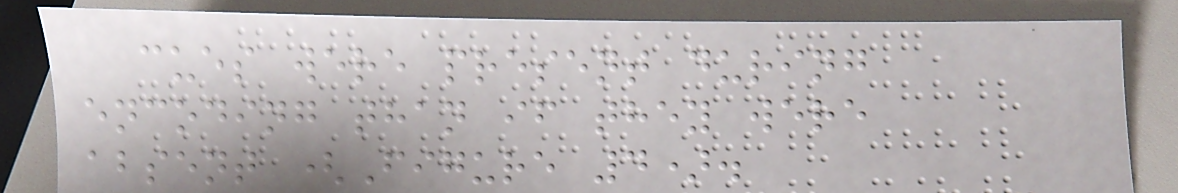cues were present during
encoding than if they were
absent (Figure 4).
